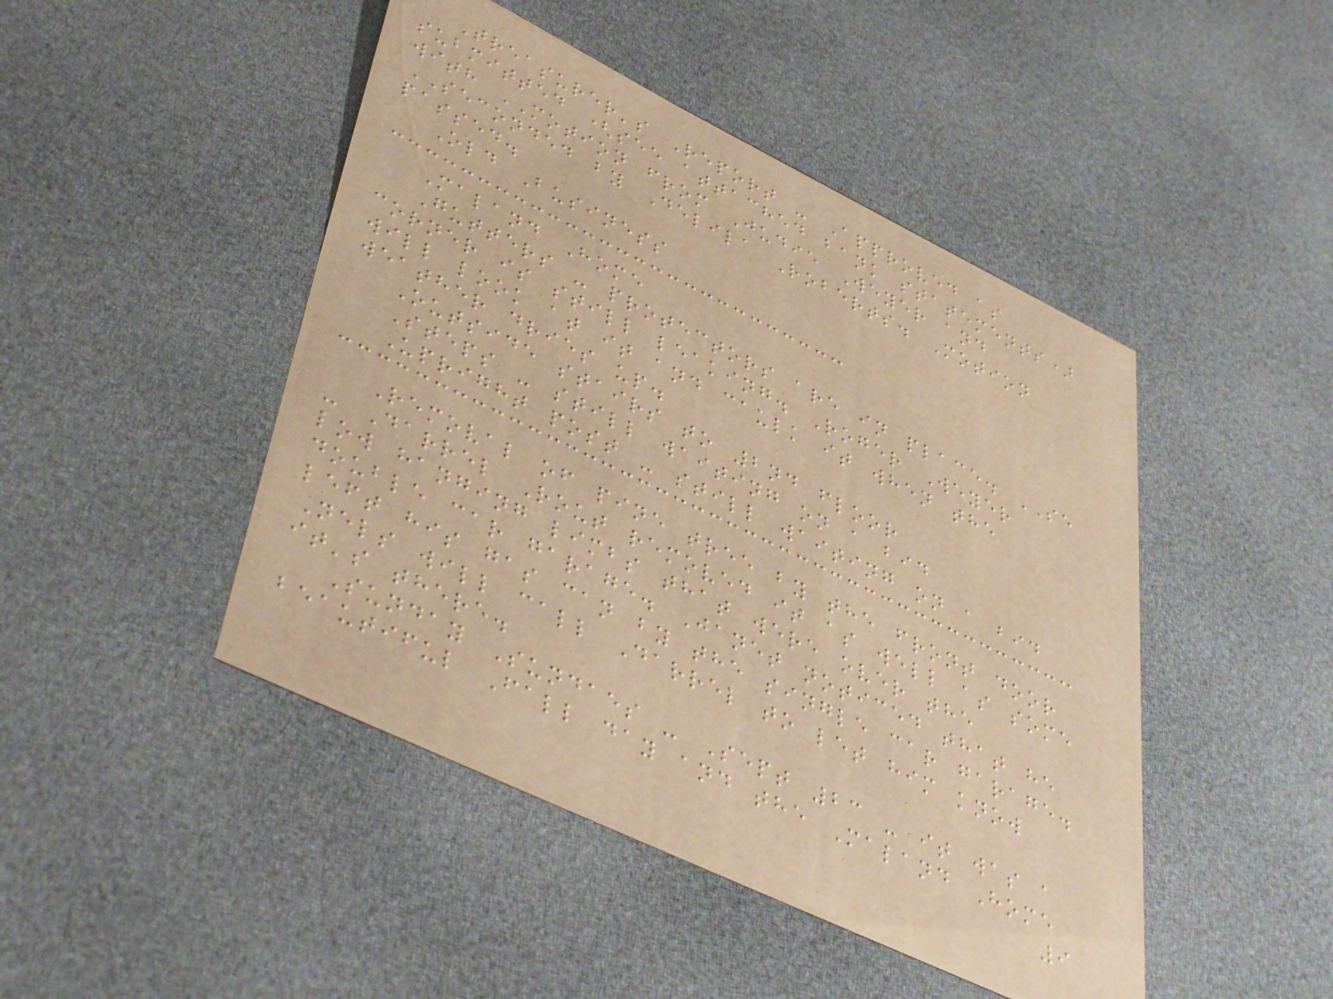Treasurer's Report - Approved as
submitted (see attached bank statements)
with MOTION from Judie Weyer and
SECONDED by Delila Roberts. Motion
passed.
Old Business
Maland Home
Gutters - protectors are in place. SE
corner is still leaking. Roger Weyer
will look at it and caulk it when the
weather dries up.
Outside stairs to 2nd floor
Steps - still waiting on a bid
Upright post - still waiting on a bid
Removal of pine tree by the front door
- Darrel Rout removed it as well as some
low hanging limbs that were over the
double car garage. Janet noticed that he
left his gas can by the single car garage.
Nels will call Darrel to let him know
it's there.
Sunday Sundaes - Sept 23 - it was a
beautiful Fall day and the Maland Home
9
